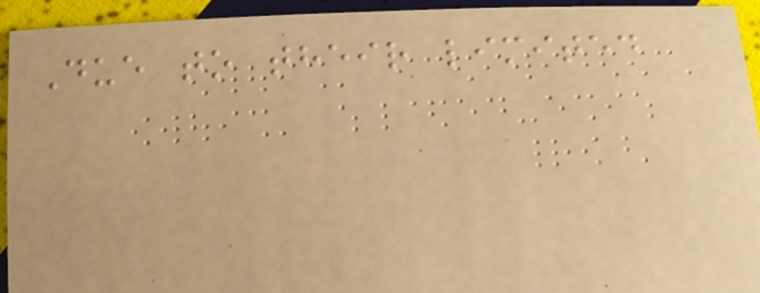Due to their limited
